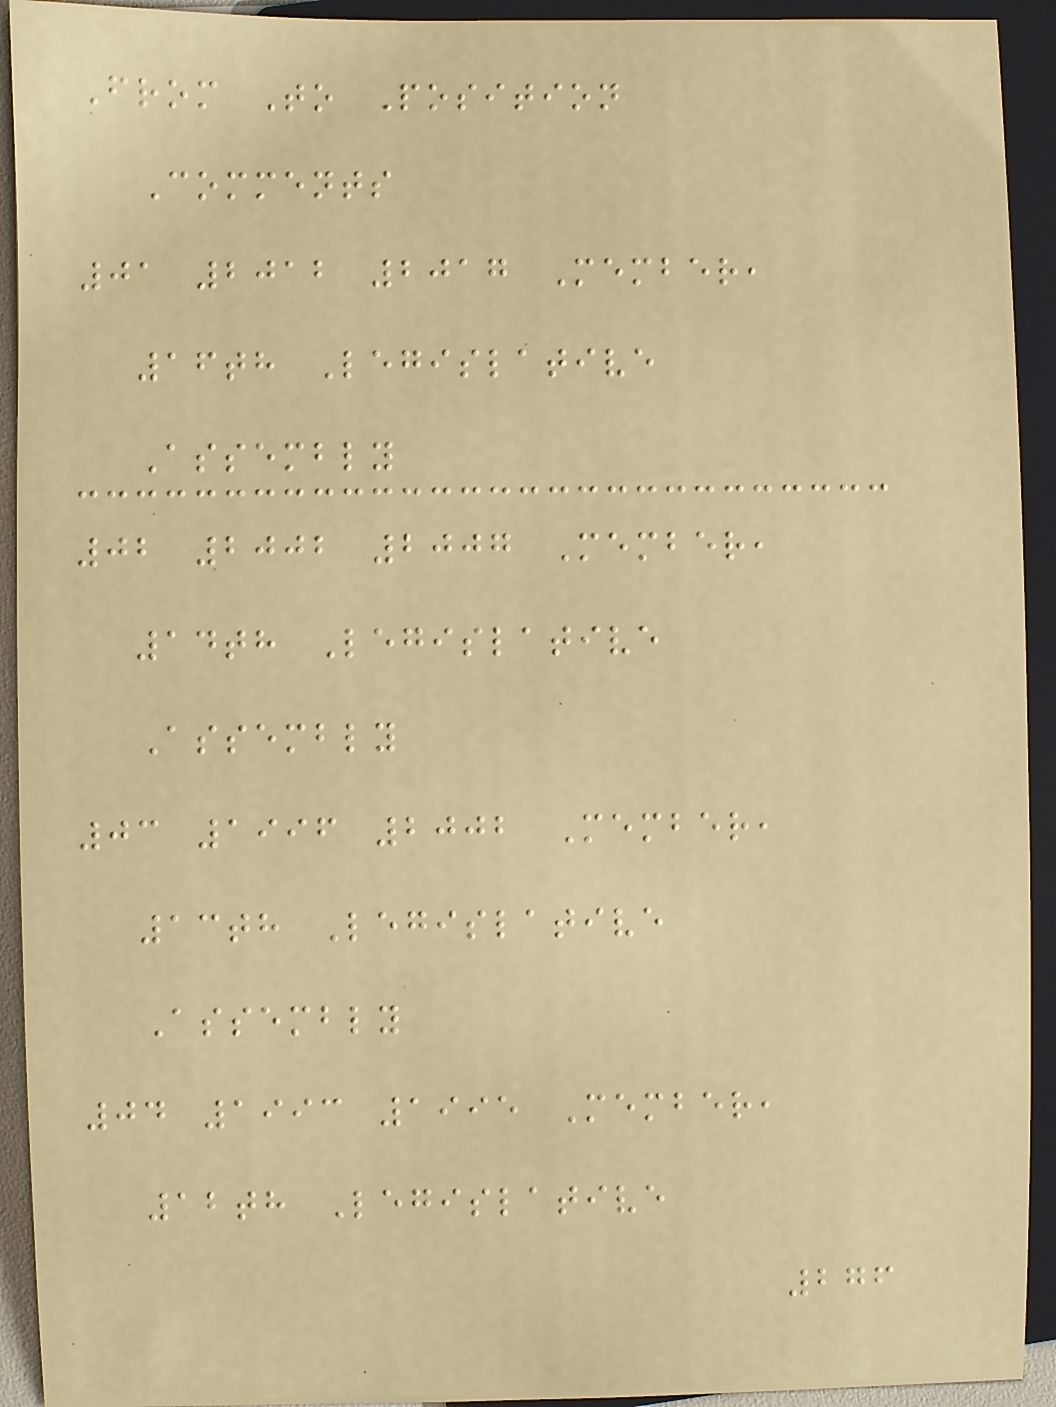From To Position
Comments
01 2012 2017 Member,
16th Legislative
Assembly
02 2002 2007 Member,
14th Legislative
Assembly
03 1996 2002 Member,
13th Legislative
Assembly
04 1993 1995 Member,
12th Legislative
276
